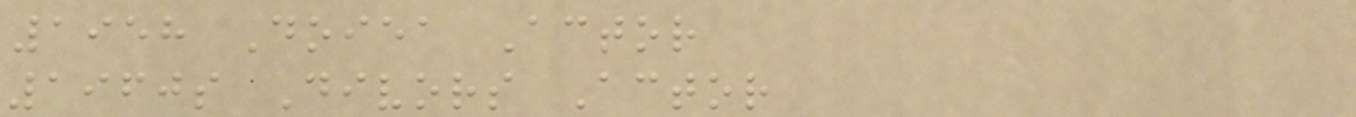1958 Doiea Actor
1960s Divors Actor
